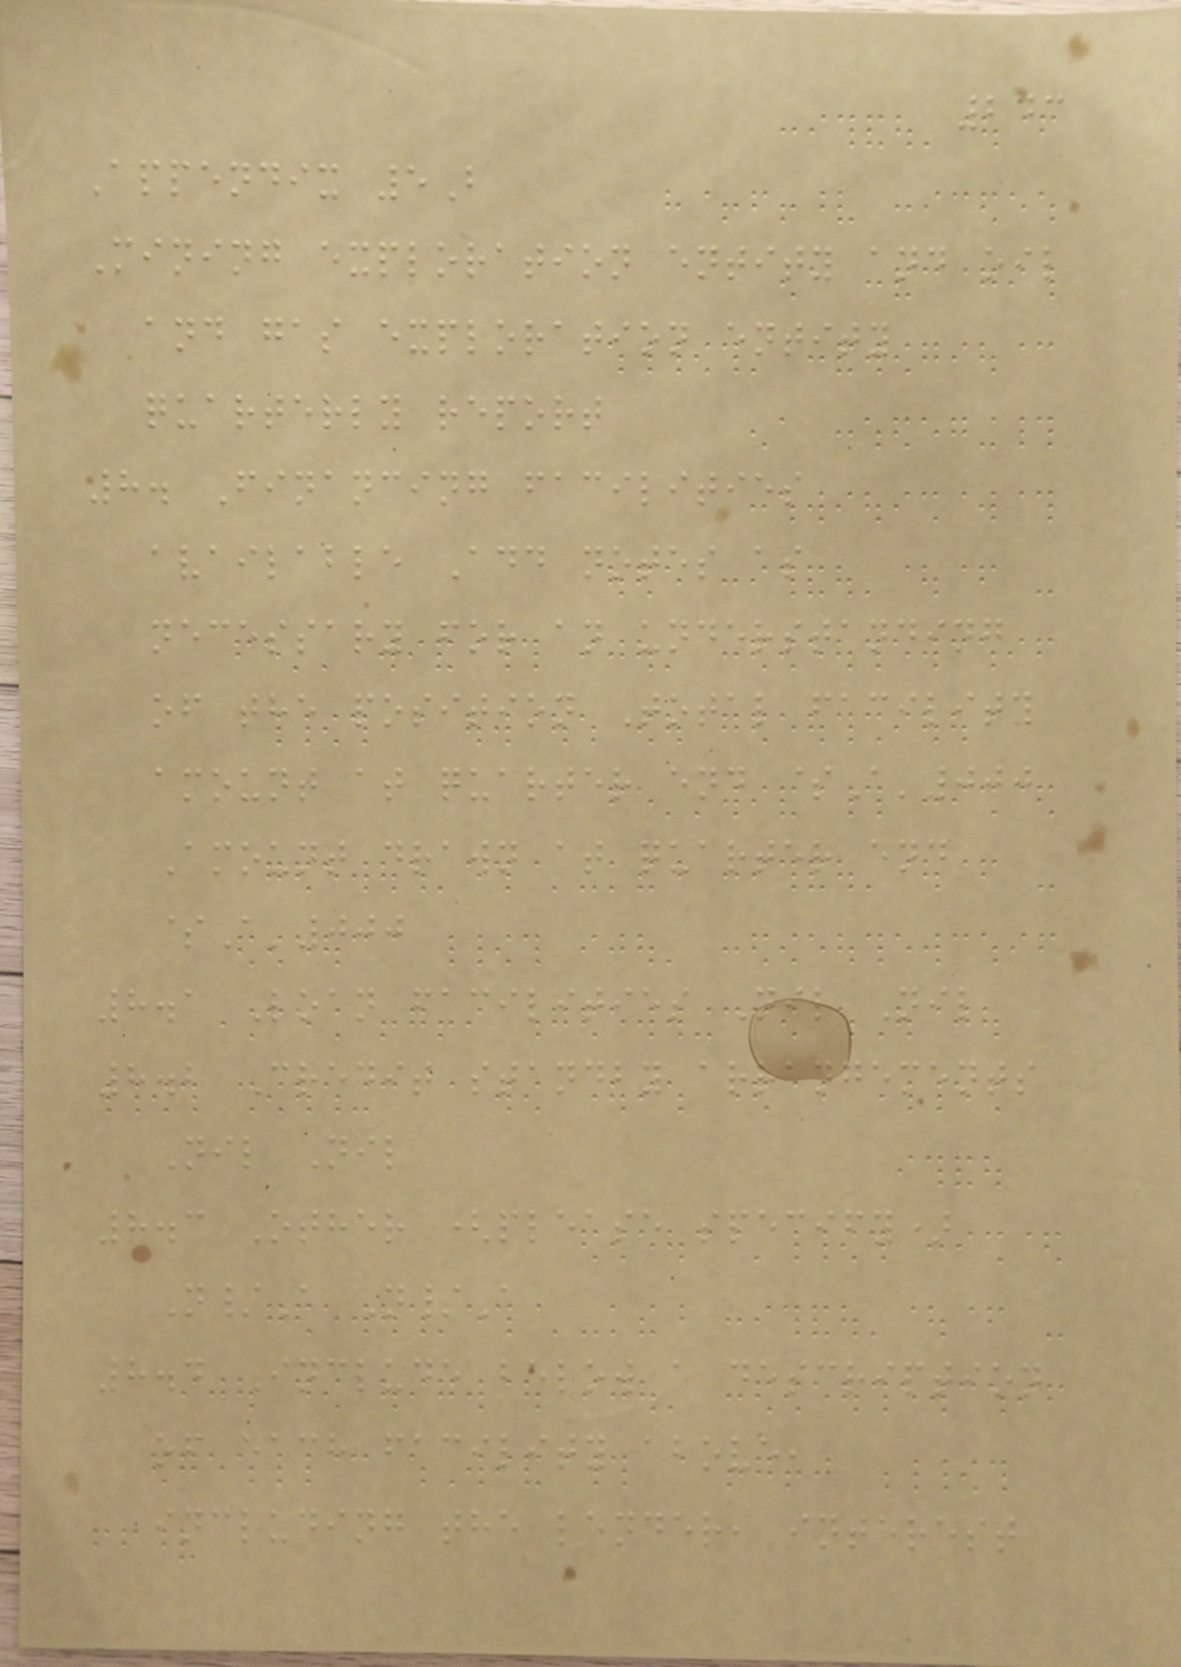243
Appendix 5B
Mining exploration entity and oil
and gas exploration entity
quarterly report
8. Financing facilities
available Add notes as
necessary for an understanding
of the position Total facility
amount at quarter end $A'000
Amount drawn at quarter end
$A'000
8.1 Loan facilities Nil Nil
8.2 Credit standby arrangements
Nil Nil
8.3 Other (please specify)
N/A N/A
8.4 Include below a description
of each facility above,
including the lender, interest
